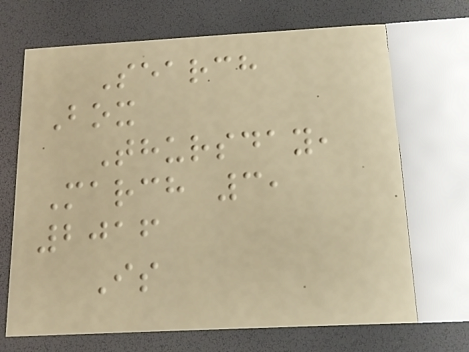Search
Box
Thursday,
March 3,
2016
Is
